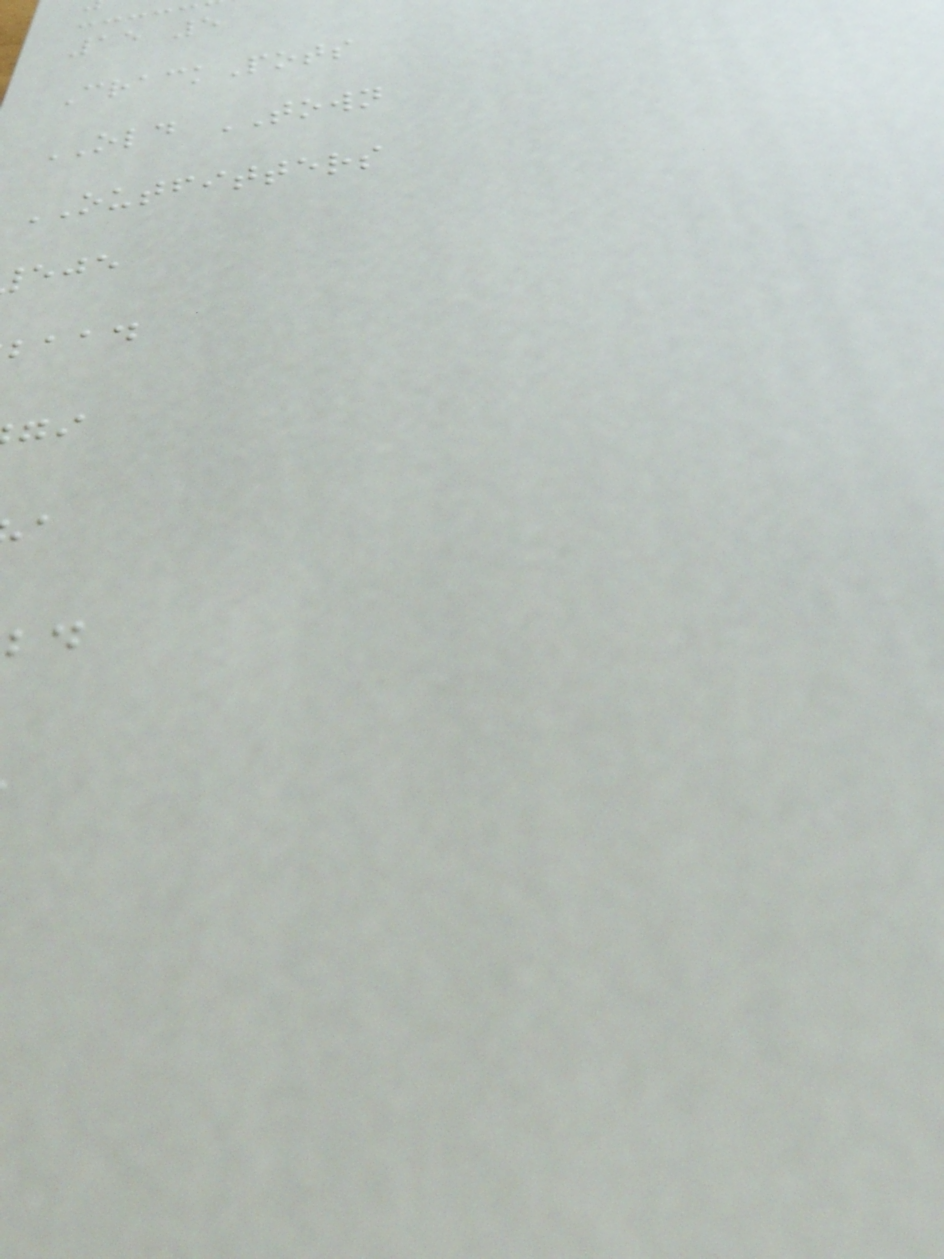15 5
CrackPots
OLD TOWN
OUTFITTERS
baad
